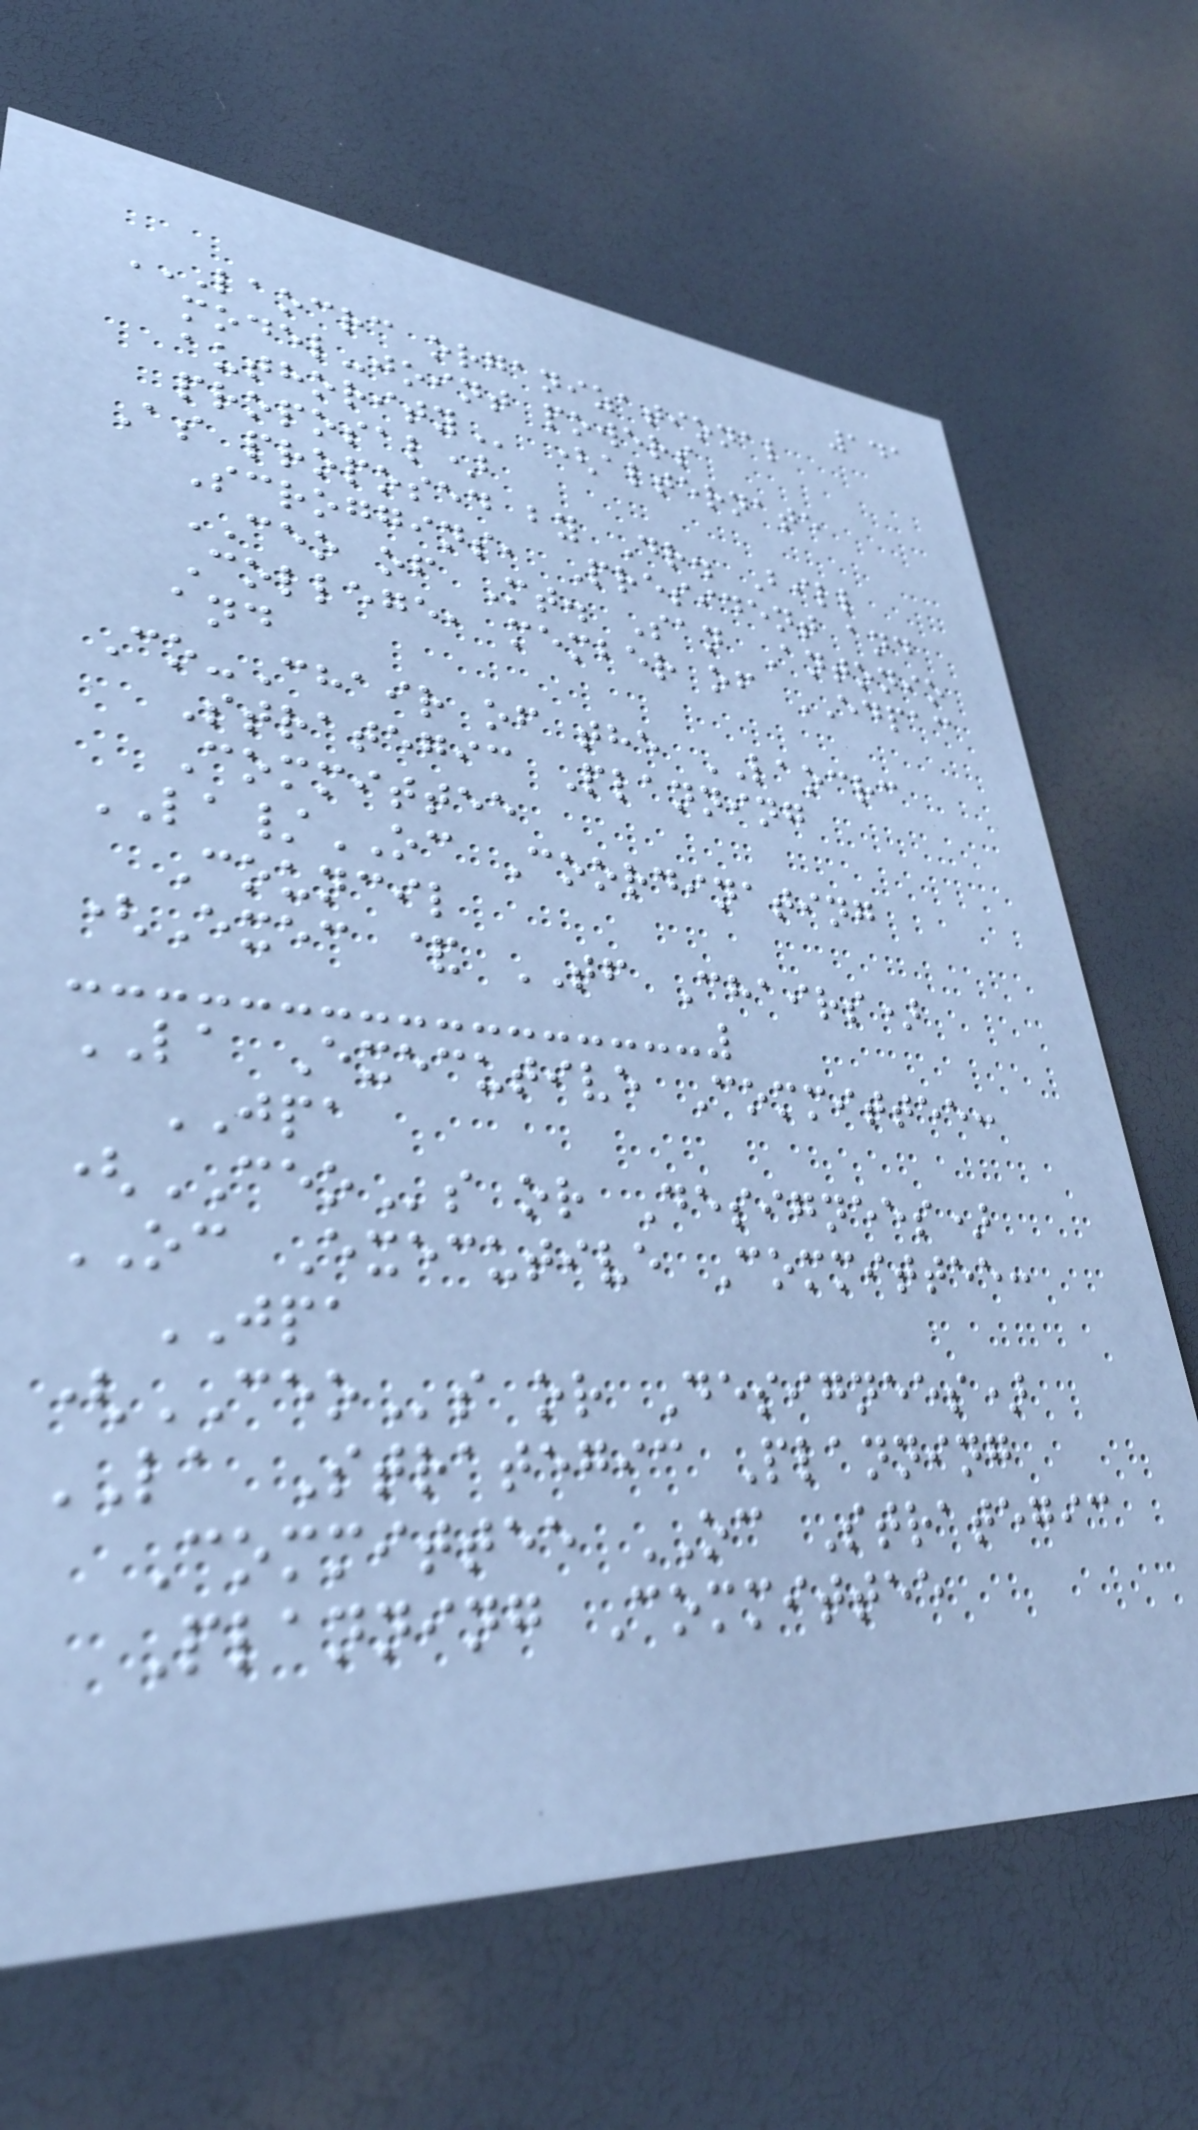141
LAOCRC ORGANIZATIONAL
MODEL-JOINT POWERS
AUTHORITY (alternate
proposal)
As proposed by Dr. Bill
Scroggins, President and
CEO of Mt. San Antonio
College, member of EDPAC
and
Co-Chair of the LAOCRC
Strategic Planning
Committee
LA/OC Coordinating
Council
(Exec & TF Chairs)
LA Executive Committee:
JPA
(CEOs or Designees)
OC Executive Committee:
JPA
(CEOs or Designees)
LA Strategic Planning
Committee OC Strategic
Planning Committee
